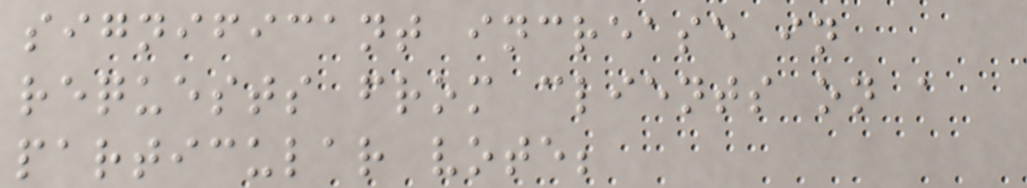significant increase in
requests from clients on a
particular vote;
